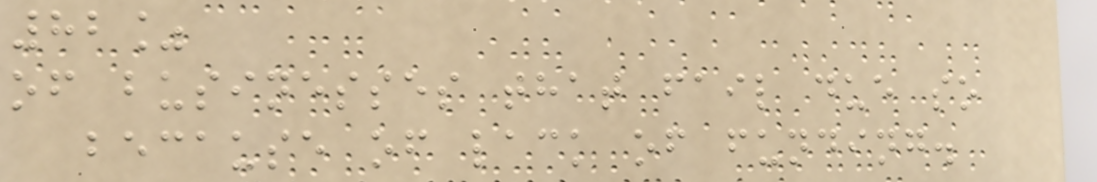82%
of businesses that fail due so
because of lack of funding.
